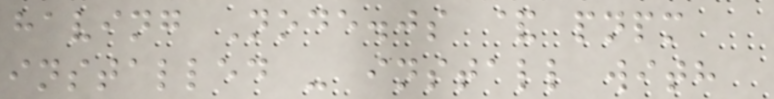having Node.js & pnpm
installed - install with
